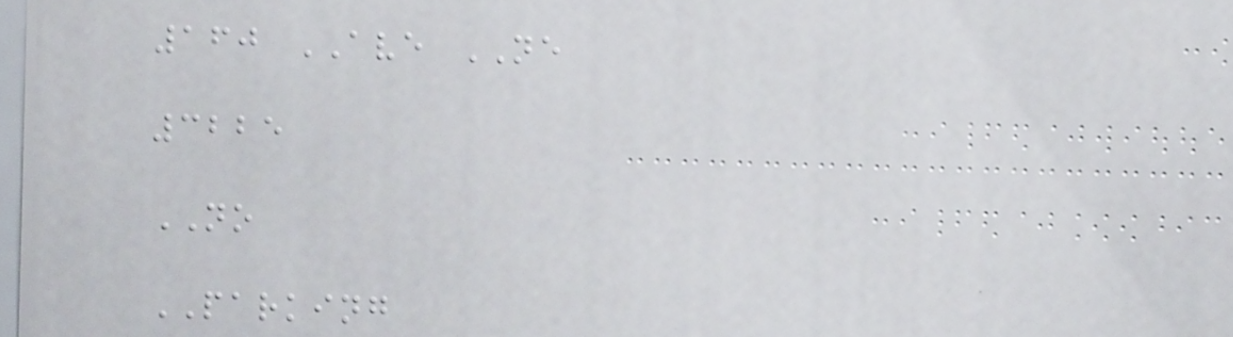160 AVE NE
3225
NO
PARKING
